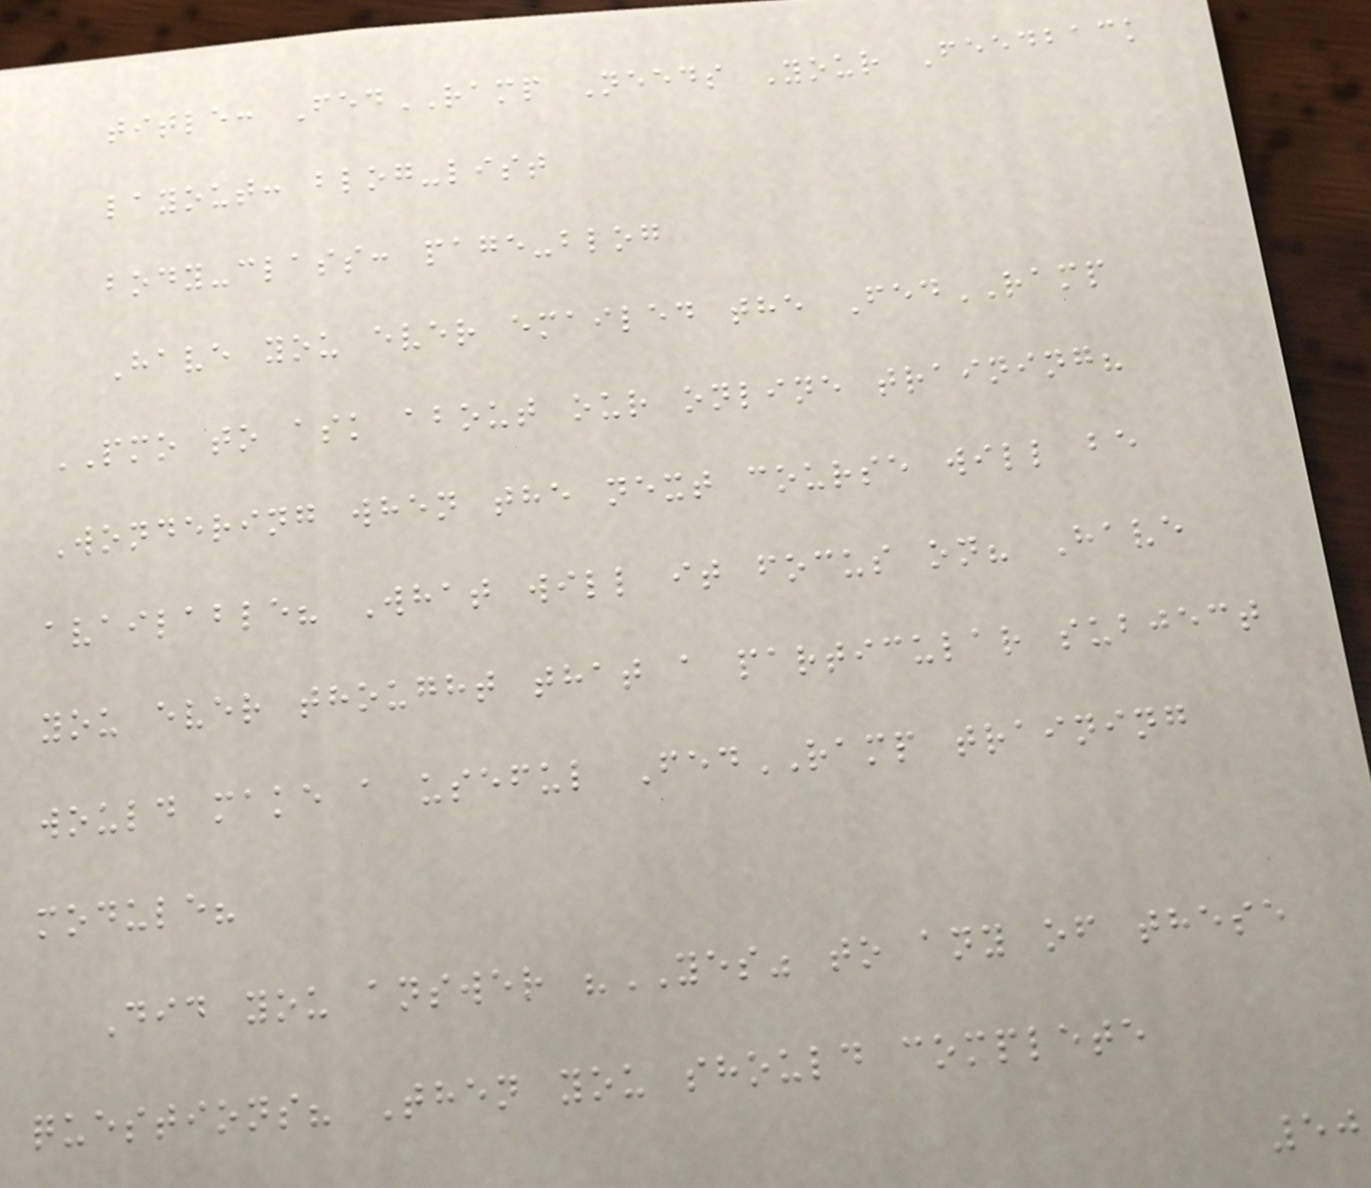title: FedRAMP Needs Your Feedback
layout: blog-list
body-class: page-blog
Have you ever emailed the FedRAMP
PMO to ask about our online training?
Wondering when the next course will be
available? What will it focus on? Have
you ever thought that a particular subject
would make a useful FedRAMP training
module?
Did you answer "YES" to any of these
questions? Then you should complete
50
